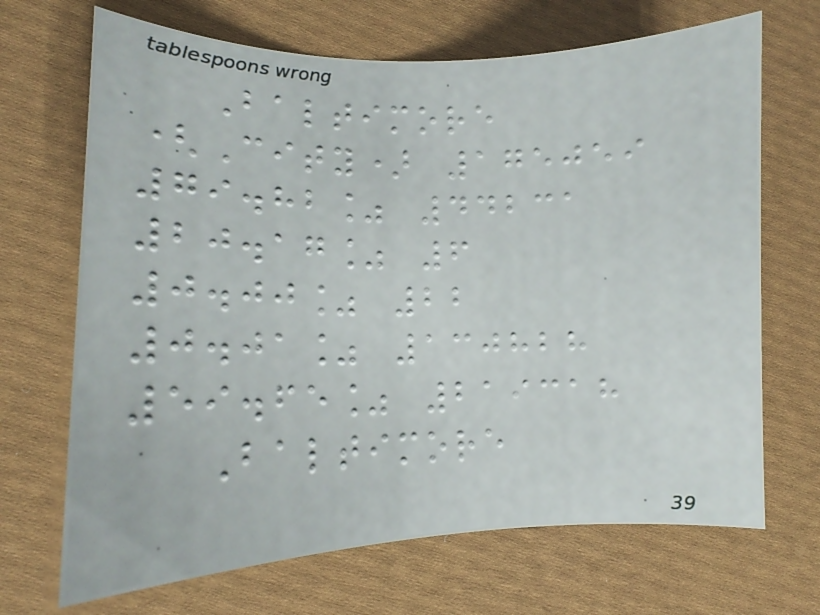Baltimore
(City) 175059
79.82% 44231
20.17% 6
0.00% 22
0.01% 130828
59.65% 219318
Baltimore
